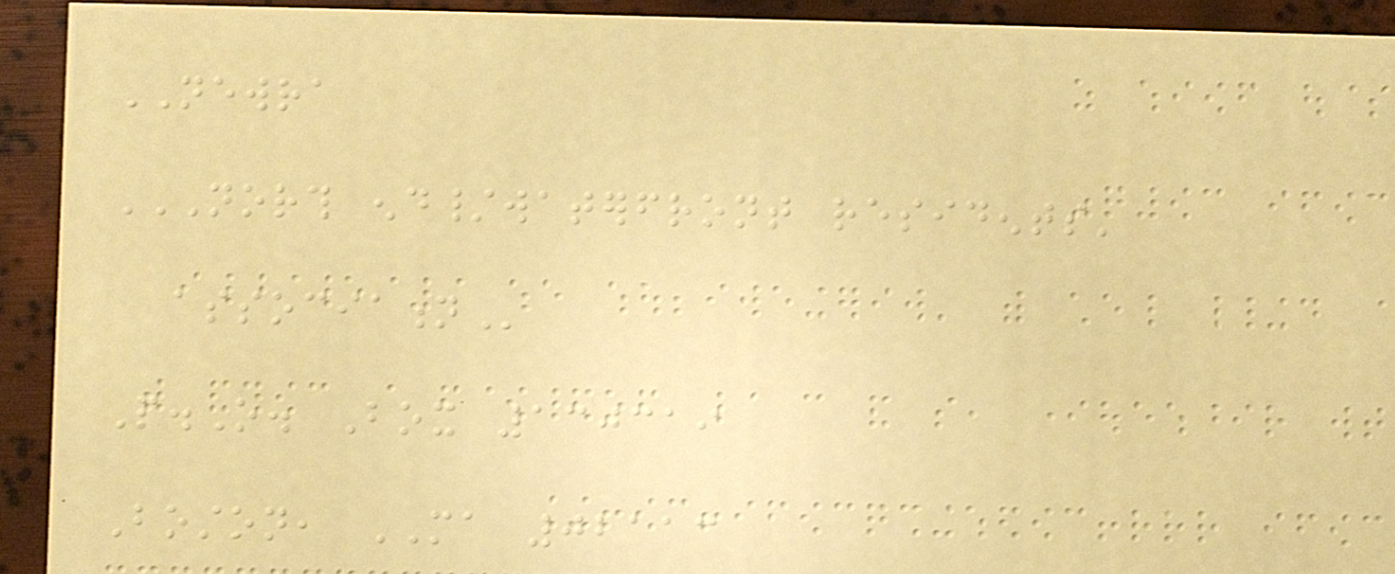NEWRA
NORTH END/WATERFRONT RESIDENTS'
ASSOCIATION
P.O. Box 130319
Boston, MA 02113
